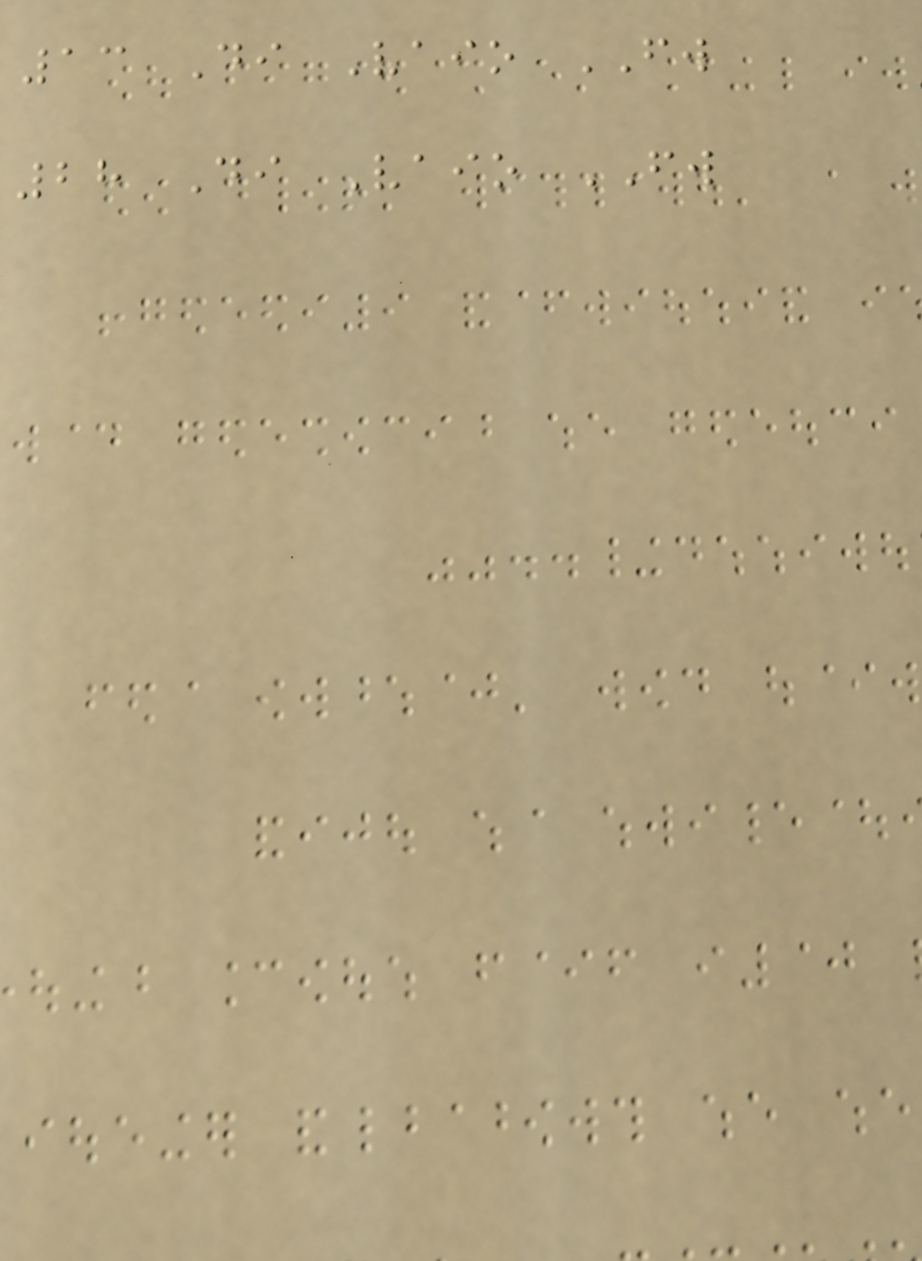13 Di Vaio FW
28 Di Vaio FW
